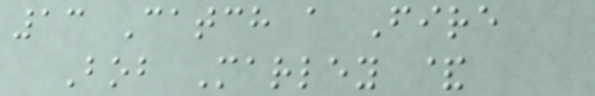13 Catch a Fire
Bob Marley &
